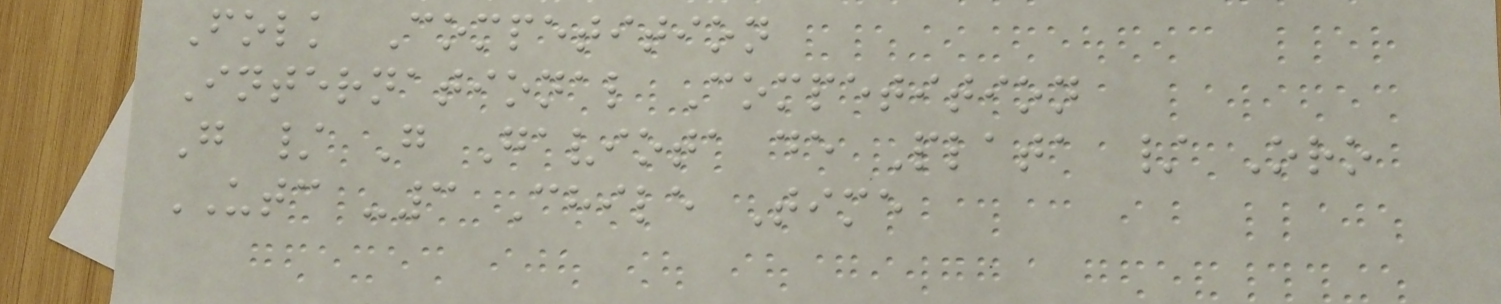Folk Competition
International Competition
G / G Gaviota de Plata / Oro
UTC -3 Chile Time
